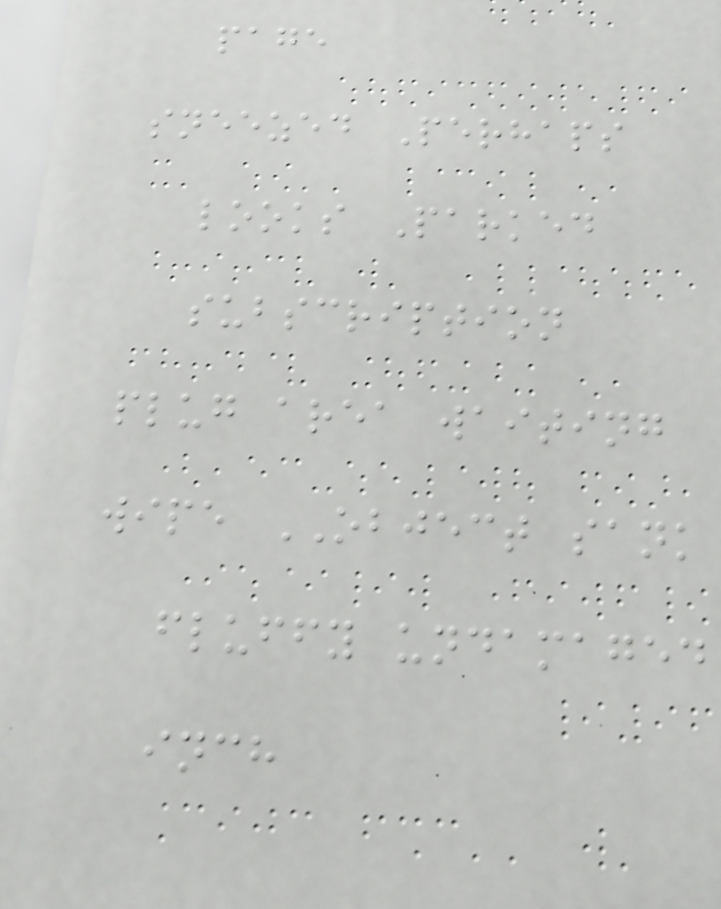page
sneezed Perhaps
looks Parked
subscription
plug area waiting
wipe OBJECT sank
fluffy undamaged
inch
